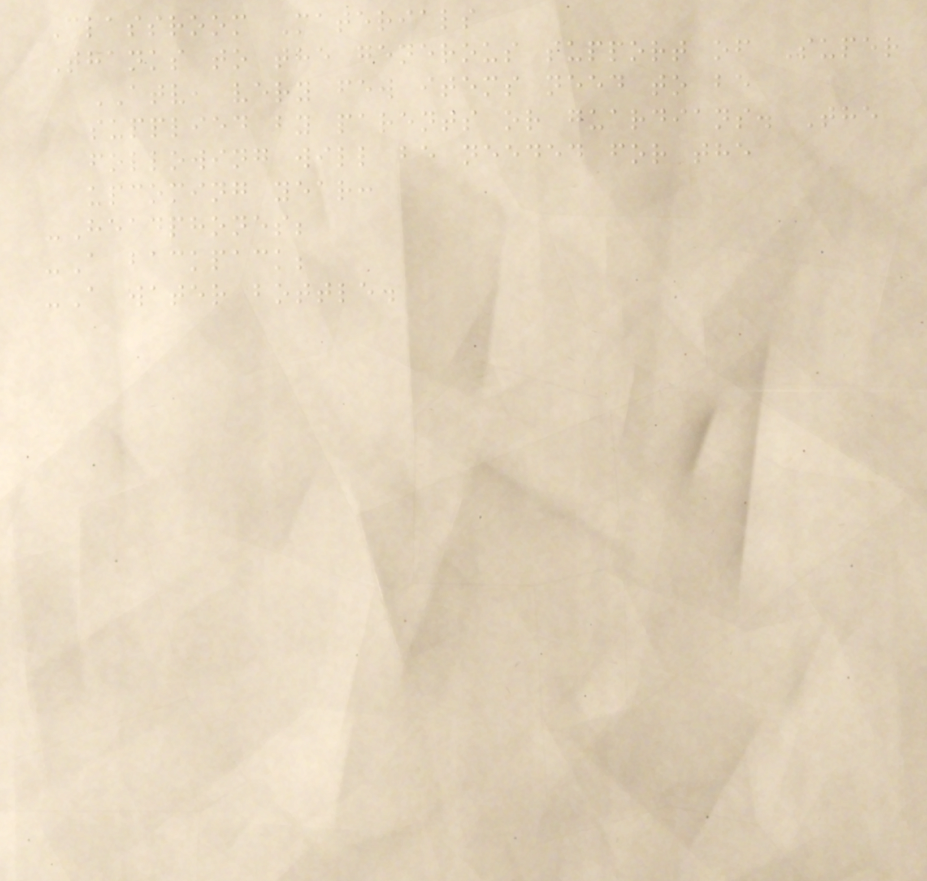Classroom Materials
Thanks to the generous support of Super
ATV, very few items need to be
supplied by parents or guardians. The
following will be needed for the
upcoming year:
-Headphones;
-A backpack;
-A water bottle.
